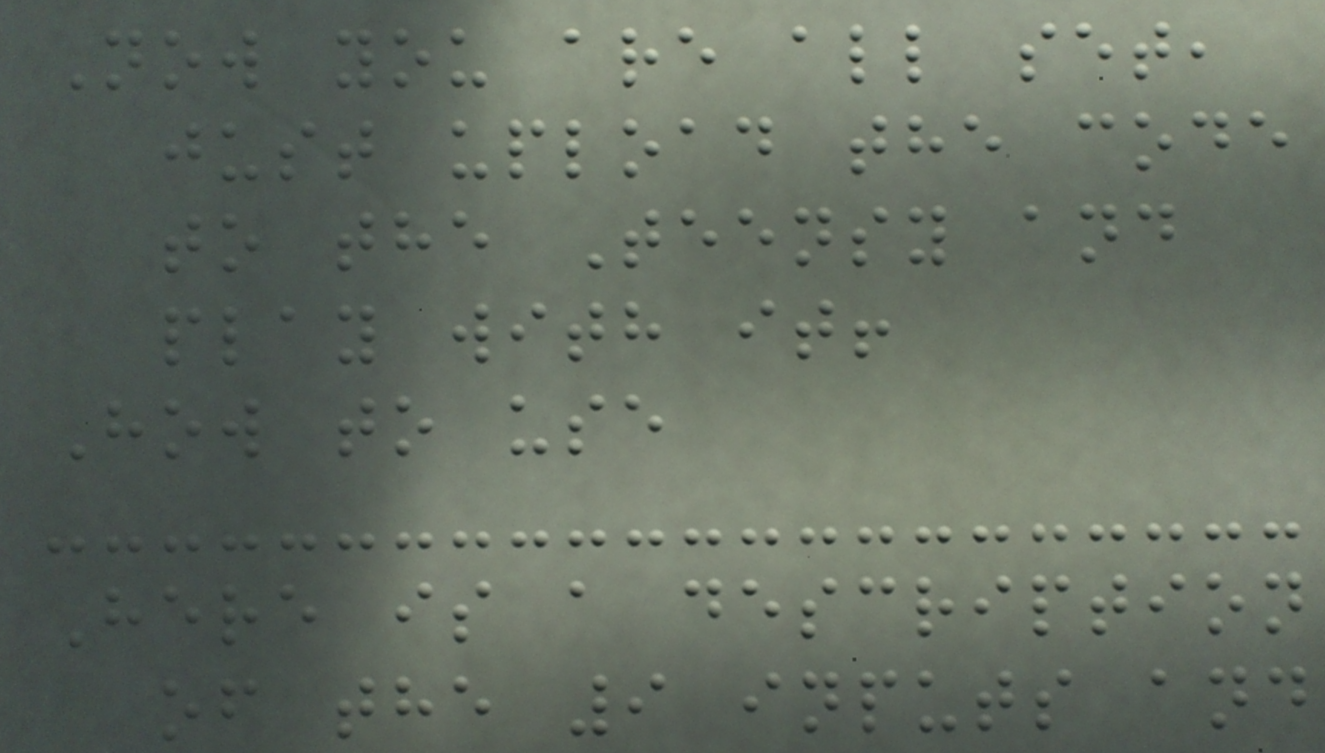Now you are all set,
just upload the code
to the Teensy and
play with it!
How to use
Here is a description
of the 9 inputs and
